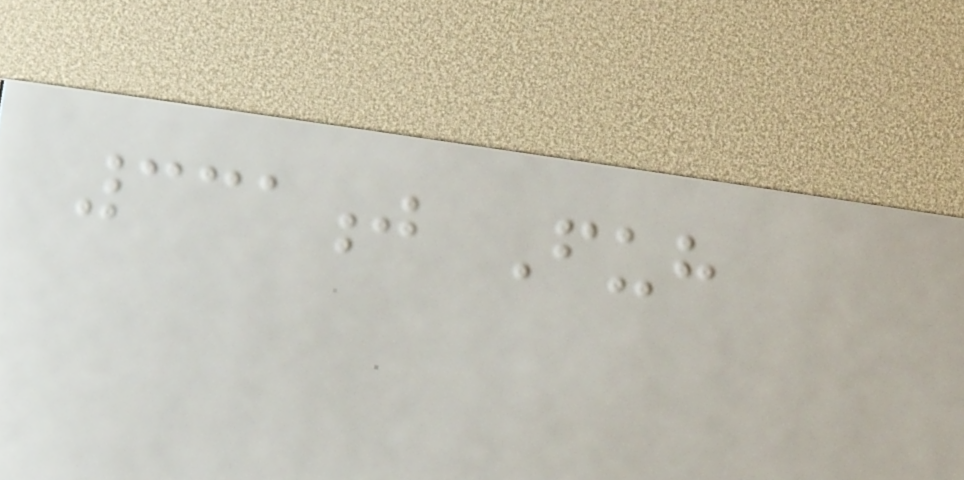331j Fuh
